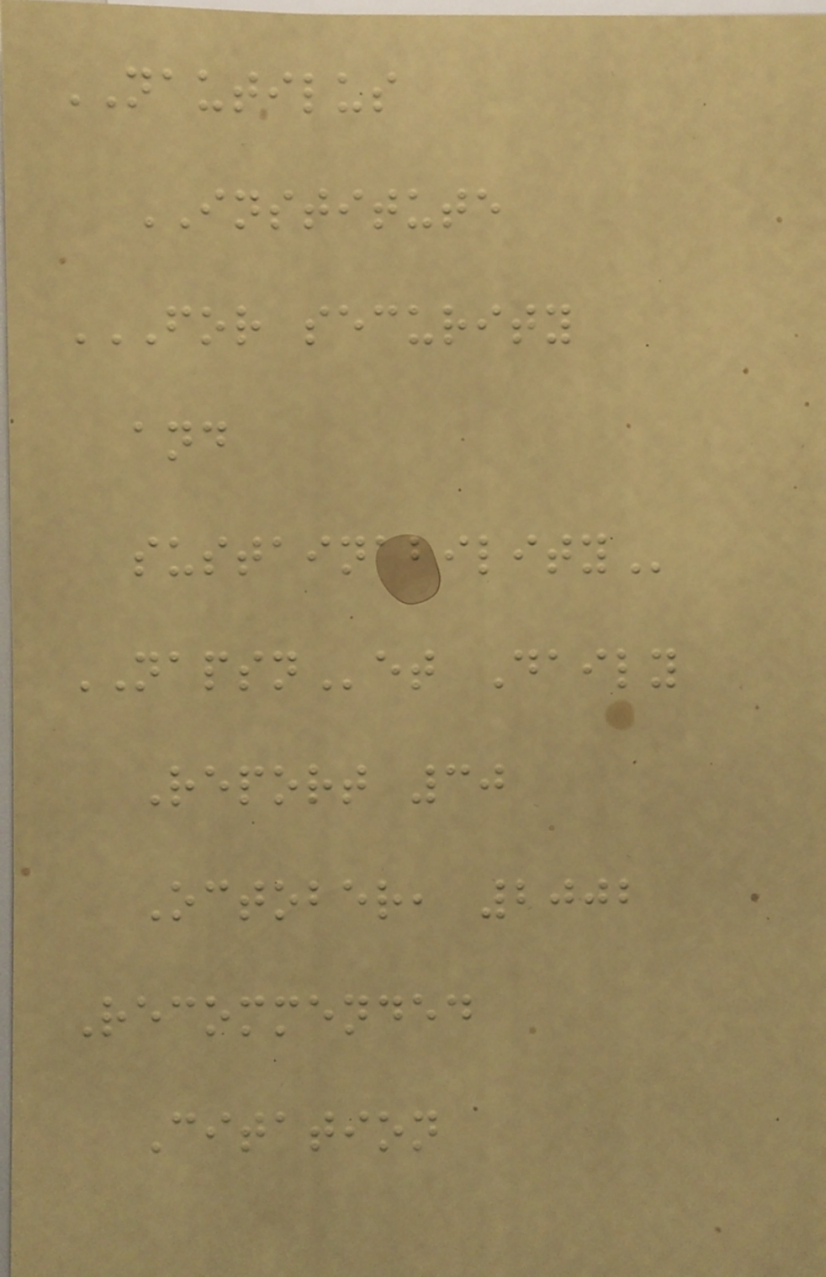NAUTILUS
INSTITUTE
FOR SECURITY
AND
SUSTAINABILITY
NAPSNet Daily
Report 30
October, 2002
Recommended
Citation
